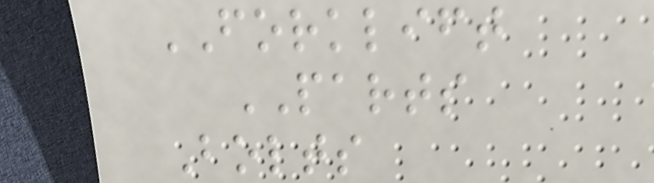FORKLIFT
PARTS
Bolts
